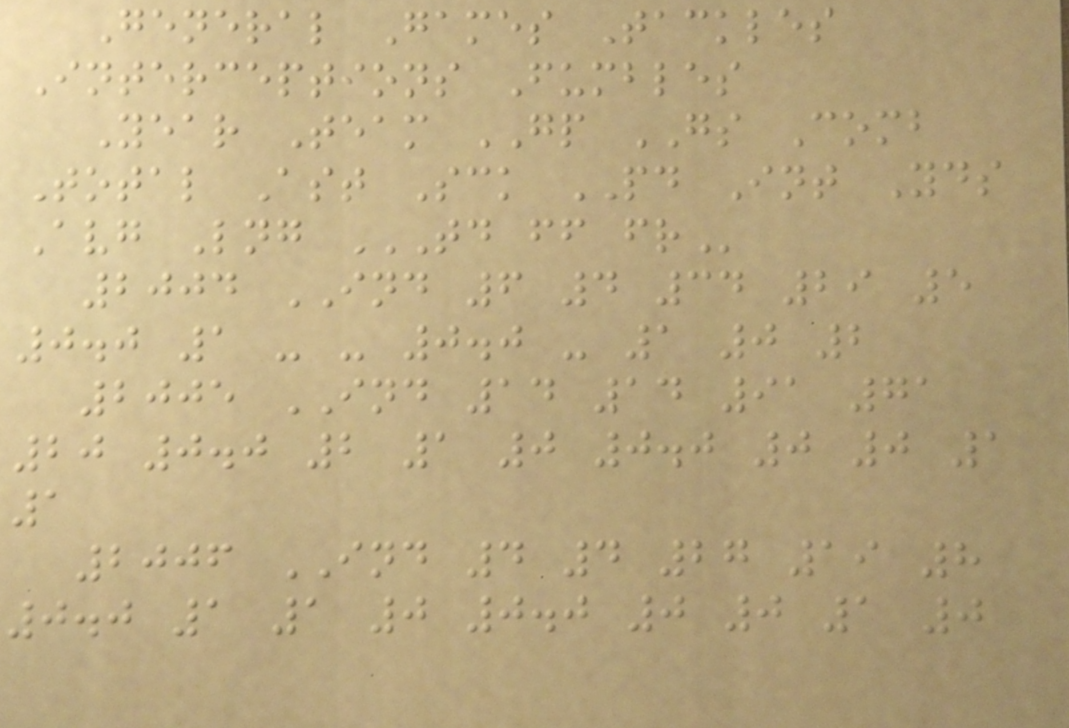General Games Tackles
Interceptions Fumbles
Year Team GP GS Comb
Total Ast Sck PD Int Yds
Avg Lng TD FF FR
2004 IND 6 4 34 29 5
0.0 1 - - 0.0 - 1 0 2
2005 IND 14 14 91 71
20 0.0 2 1 0 0.0 0 0 1
1
2006 IND 4 4 27 19 8
0.0 1 1 0 0.0 0 0 1 0
